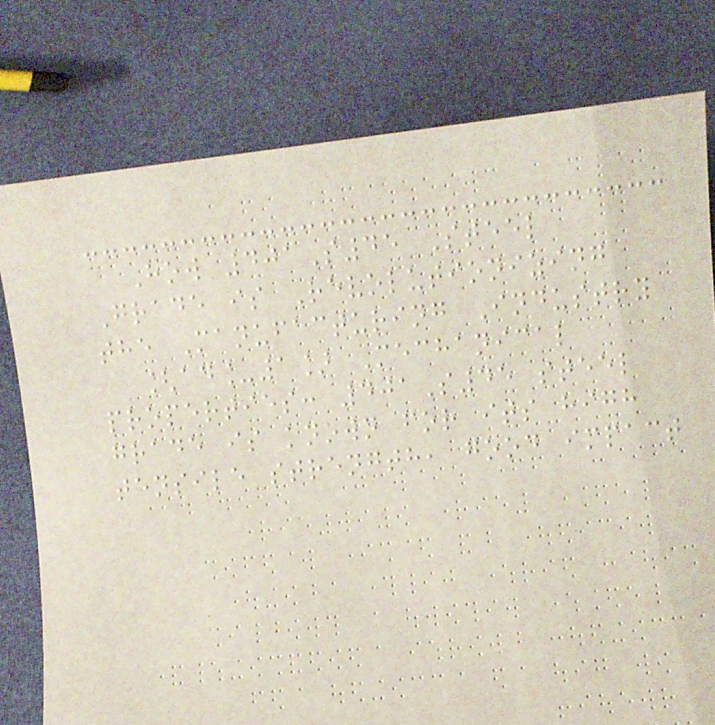How 401S45 Steel
Grade is Revolutionizing
the Manufacturing Industry
[ad_1] Mechanical
properties: 401S45 steel
grade is known for its high
tensile strength, good impact
